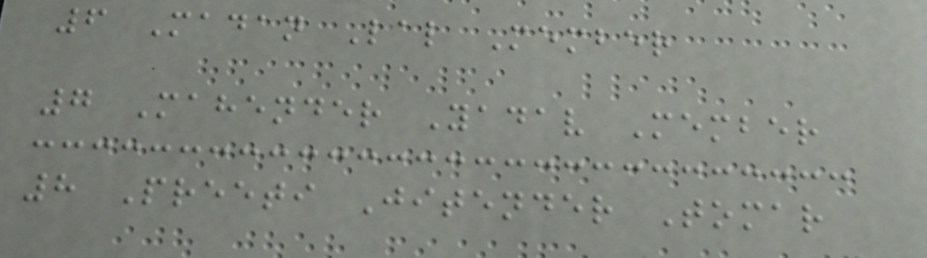6 Madan Lal Member
7 Mahender Yadav Member
8 Preeti Jitender Tomar
